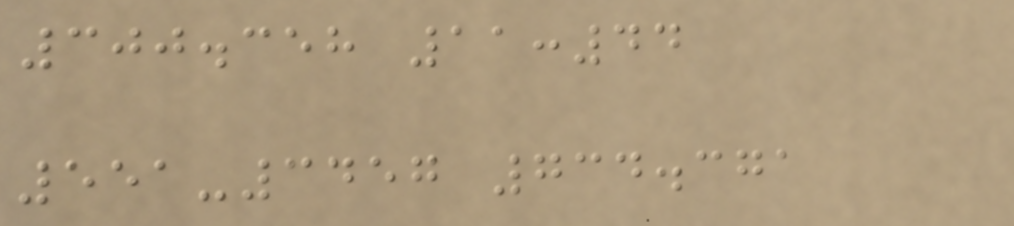300.358 11:44
551-3457 734.371
